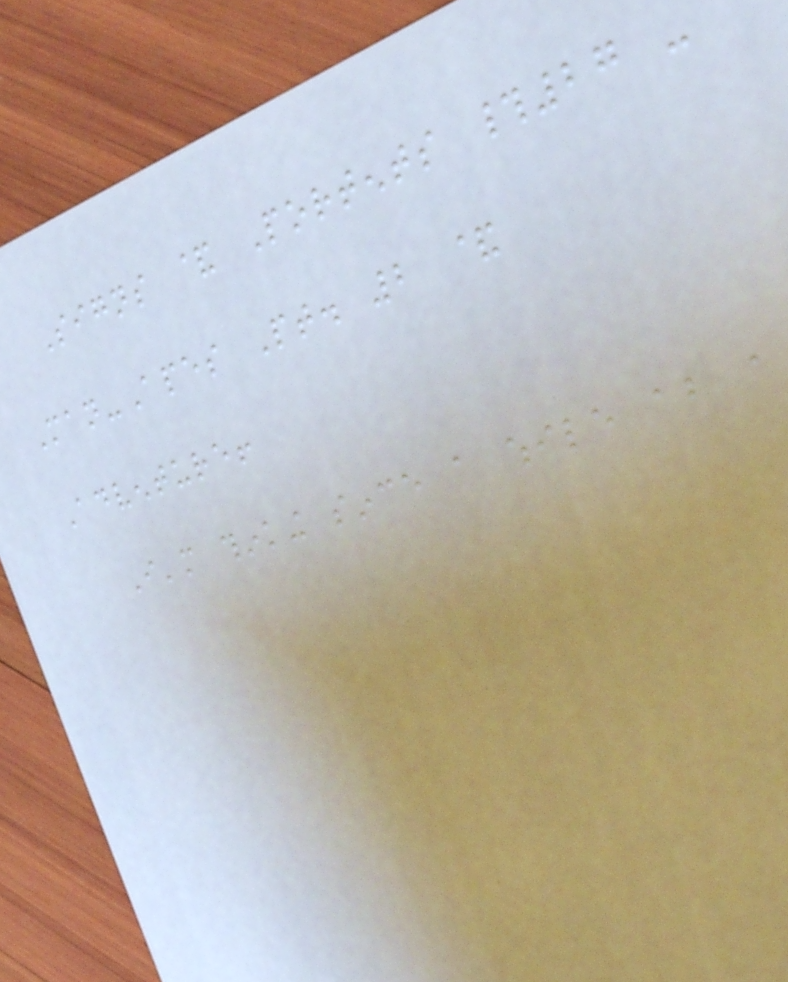Signs & Portents #27 -
Man-Apes Pt. 2 &
Adventure!
I'm thinking since a while about a
